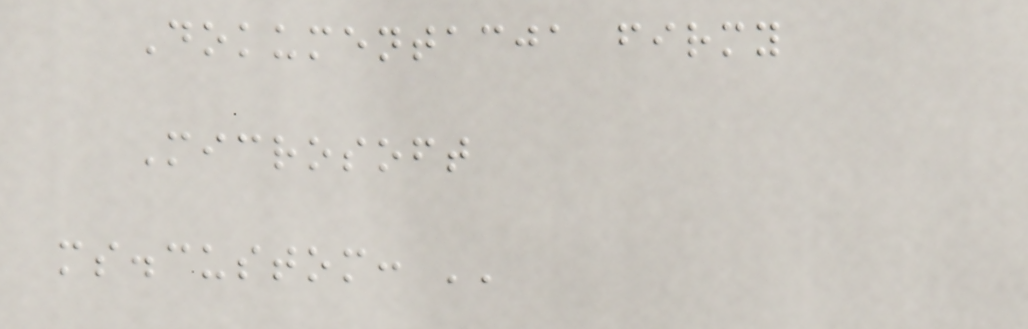Dokumentacja firmy
Microsoft
ms.custom: ''
